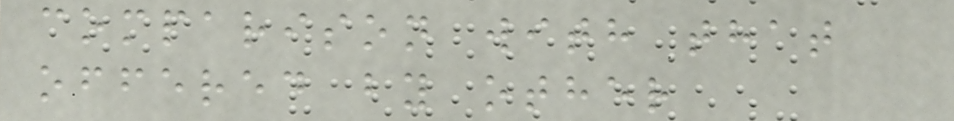comparison with that
offered by other
